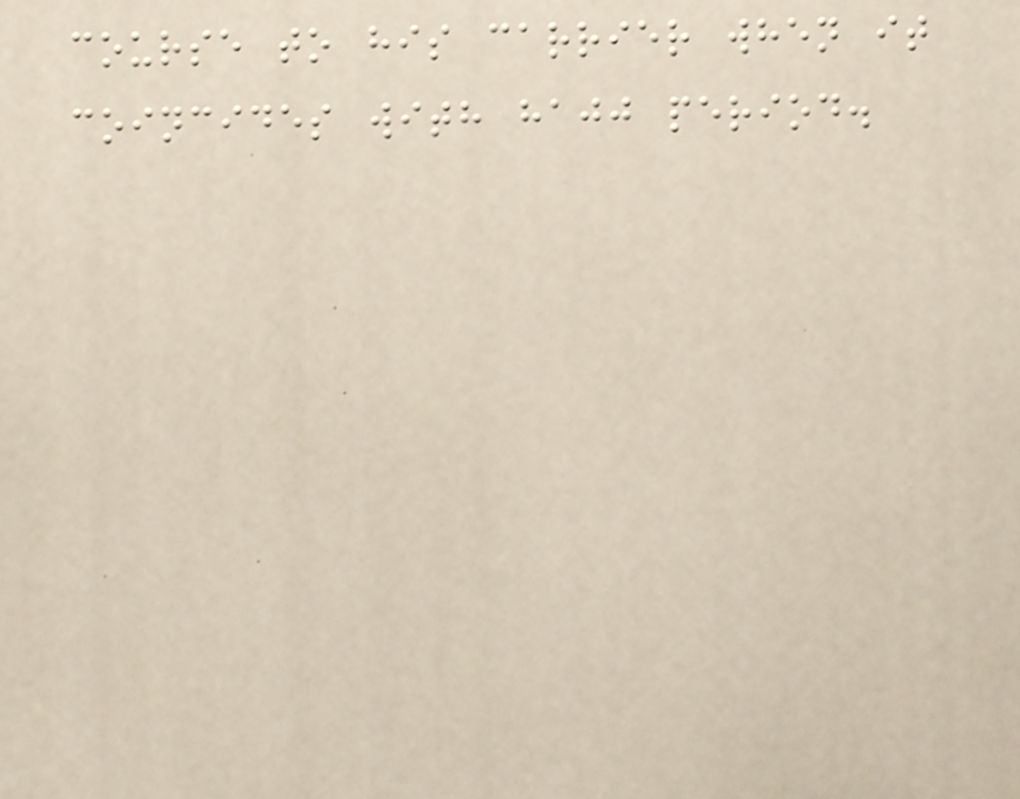course to his carrier when it
coincides with hajj period.
